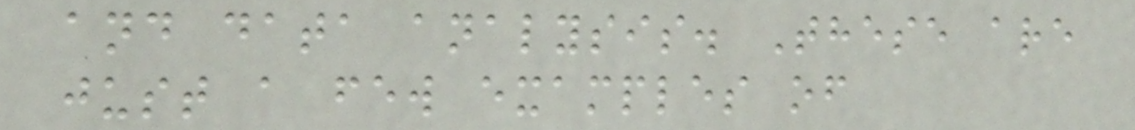and data analysis. These are
just a few examples of
